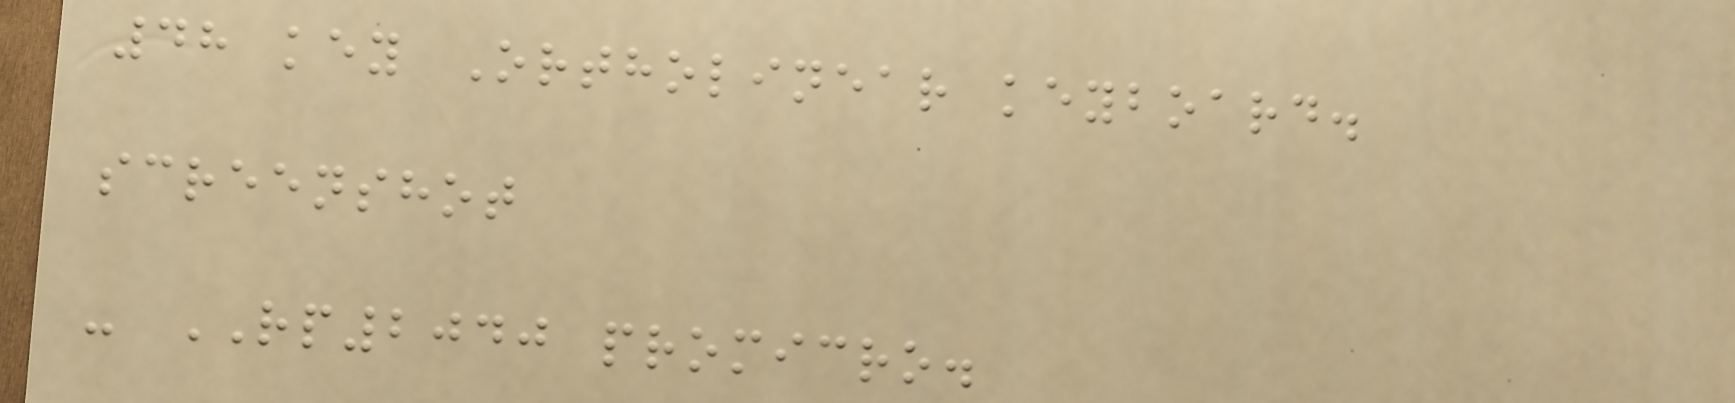48 key Ortholinear keyboard.
screenshot
- RP2040 promicro.
